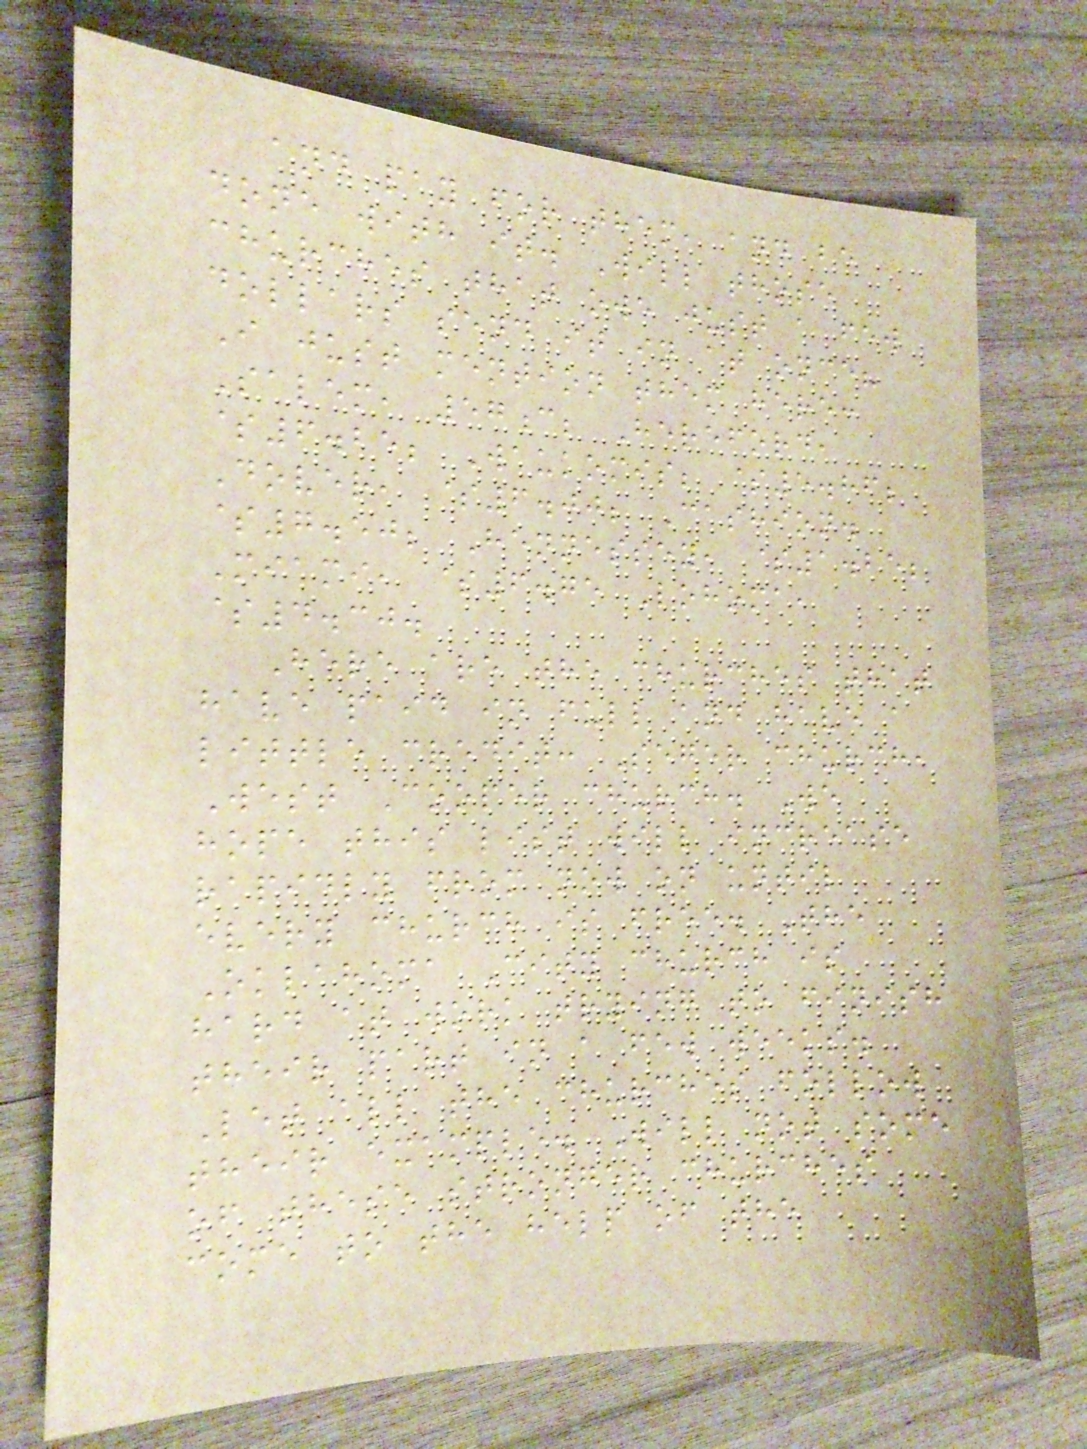and pay for them, and be
done with it. Will those
churches that owe just a few
dollars send it in at once?
I just mention them here:
Salem, 57c; Hereford,
$6.25; Waukomis; $5.86;
Dover, $6.00; Cashion.
$7.50; Hennessey, $1.25;
Miami, $6.75 Lohoma,
$4.30.
Here are the churches that
have paid in full and have a
little credit: Seger church,
West Cooper church. We
hope this list will increase
rapidly from now on until
every church is free. The
Oklahoma City church is
hard at work trying to finish
their part in a few weeks.
Let all the churches follow
their example. Will not some
of these stronger churches
come to the help of the
